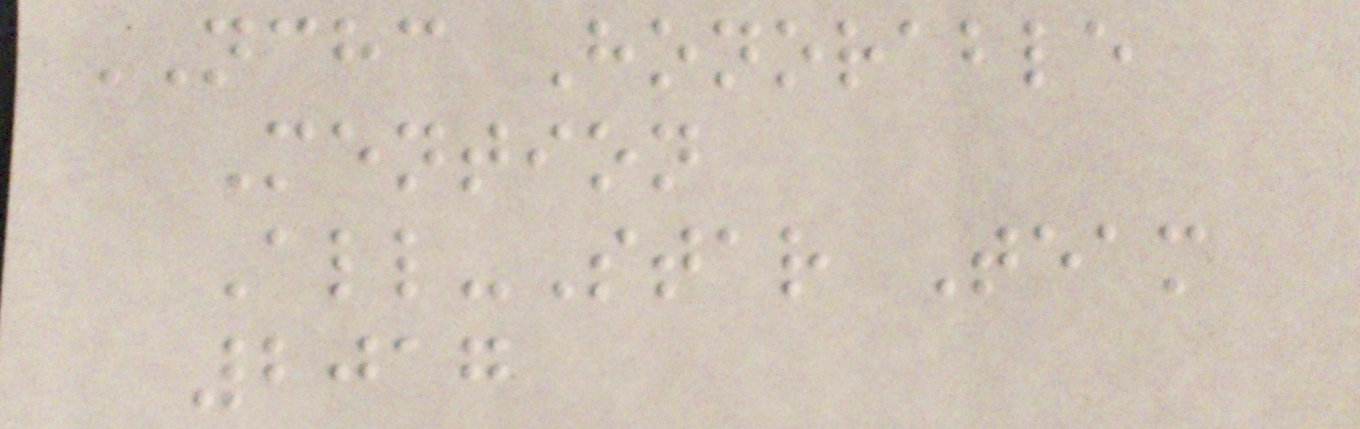NCHC Honorable
Mention
All-Star Team
2017
